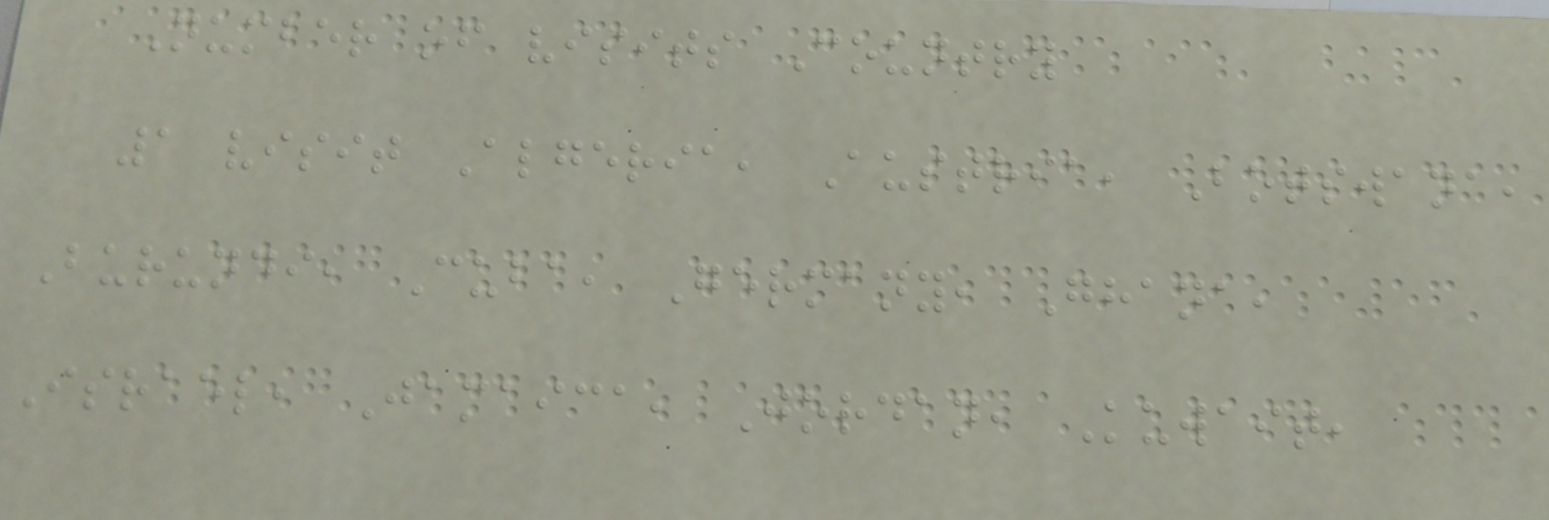Number of visits Country
1 visit Algeria, Austria, Botswana,
Burundi, Cuba, Germany, Ghana,
Israel, Jamaica, Jordan, Kuwait,
